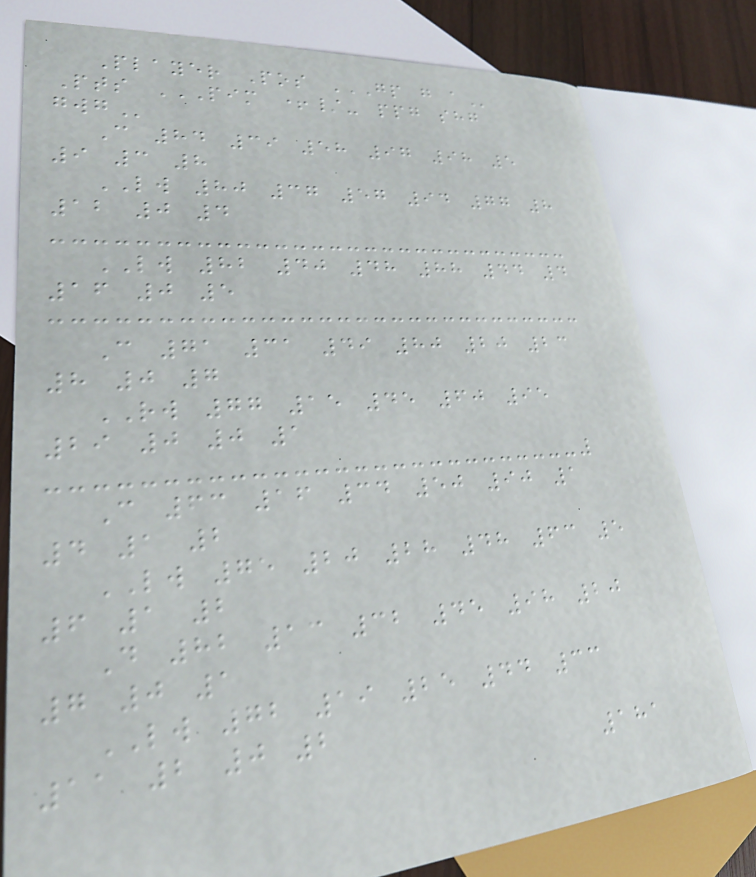Player Pos GP G A
Pts PIM +/- PPG SHG
GWG
C 84 39 58 97 98 5
9 3 8
LW 80 37 57 94 77 8
12 0 4
LW 82 40 48 88 44 4
16 0 5
C 71 31 49 80 20 23
8 0 7
RW 77 15 45 60 95
29 0 0 1
C 63 16 34 50 90 1
4 1 2
LW 75 20 28 48 63 5
6 1 2
D 82 13 32 45 98 20
7 0 1
LW 72 19 25 44 33
11 2 0 2
181
